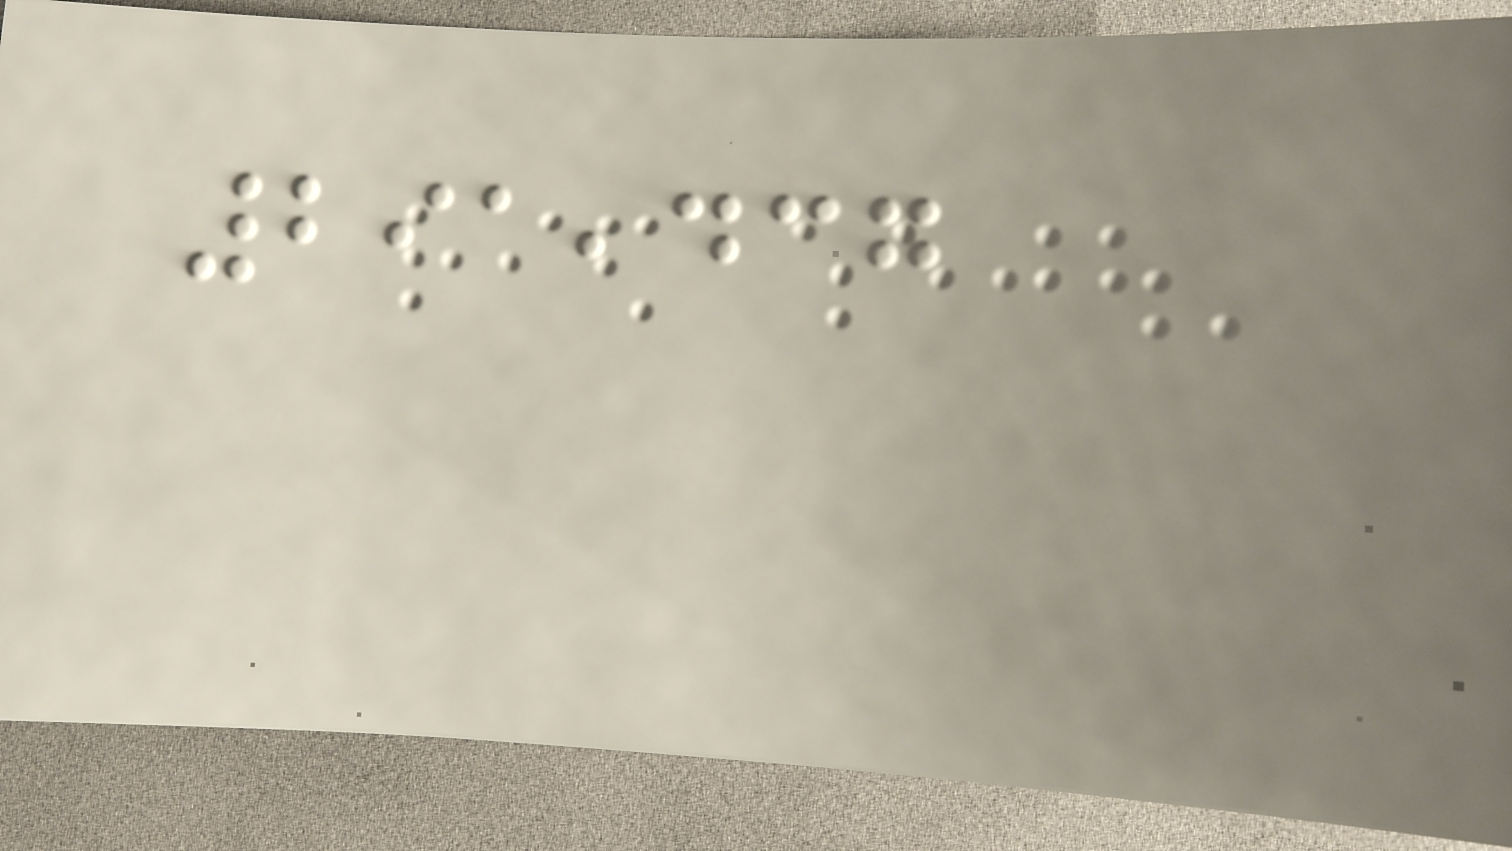291,437
